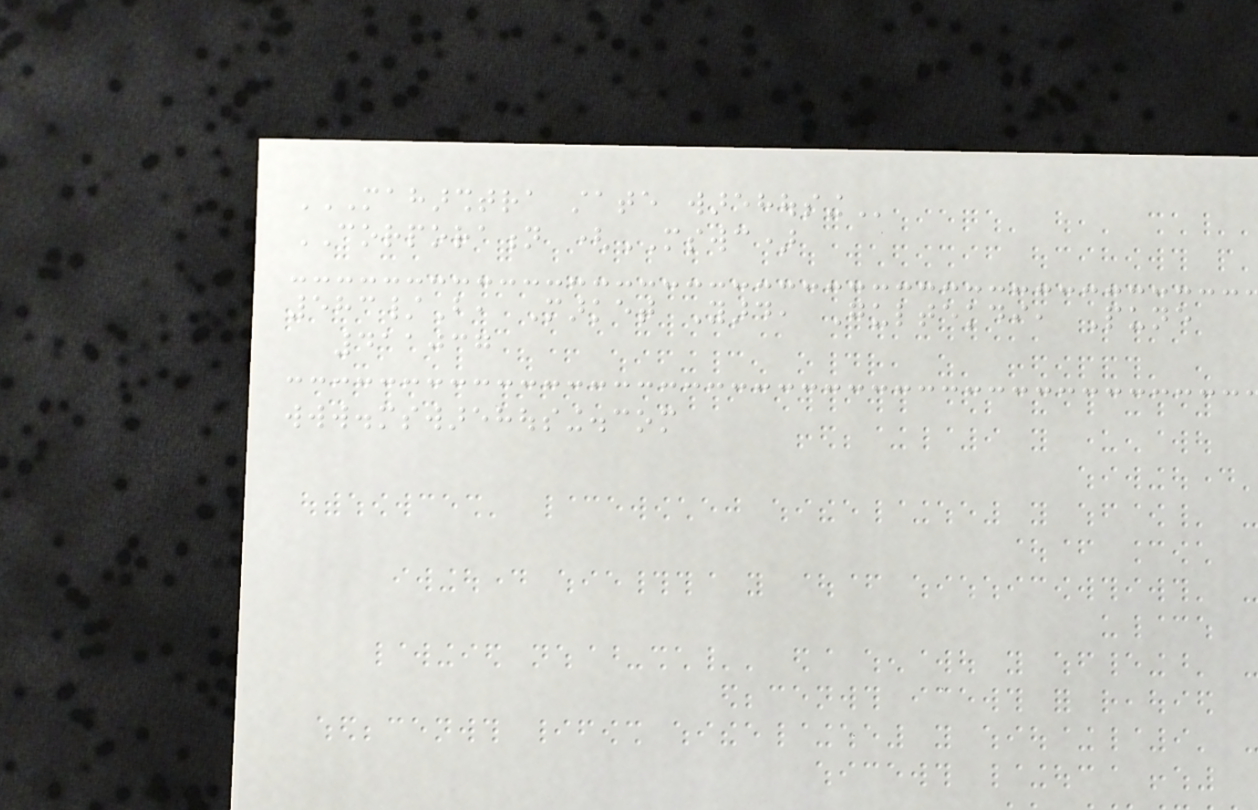MAHARSHTRA STATE WAREHOUSING
CORPORATION (MSWC)
583/B, Market Yard, Gultekdi, Pune
411037
www.mswarehousing.com
